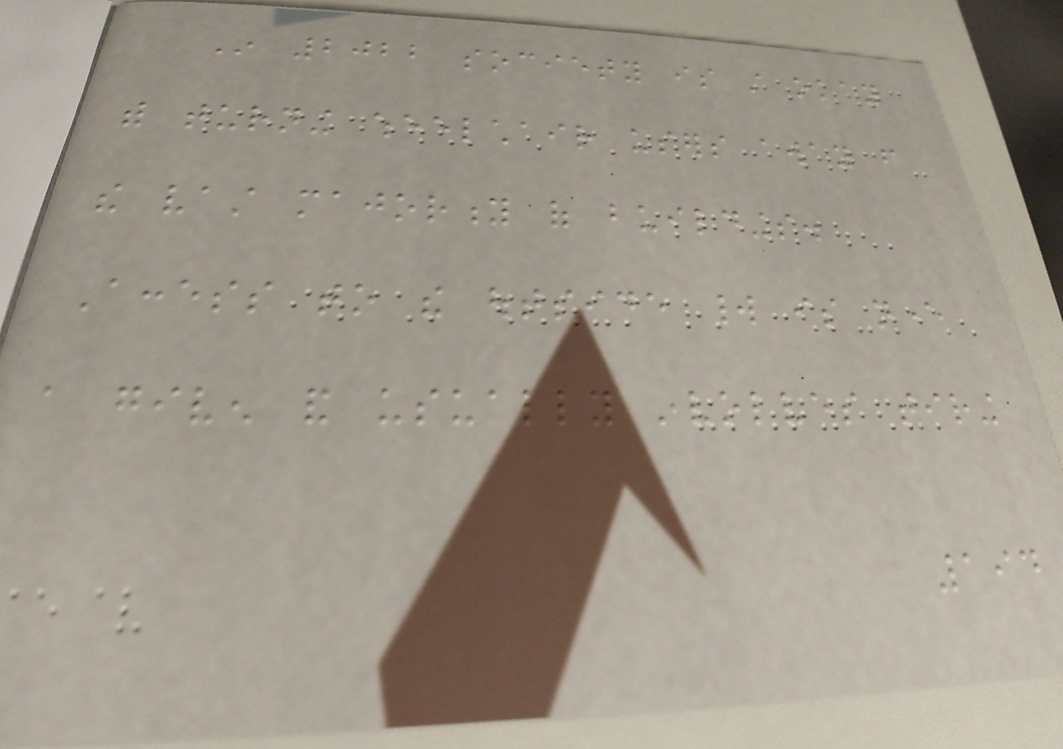In 2022 society is still okay
with turning wheelchair users away from
the vast majority of buildings.
Access to the outside world is never
a given and usually involves tiring
194
